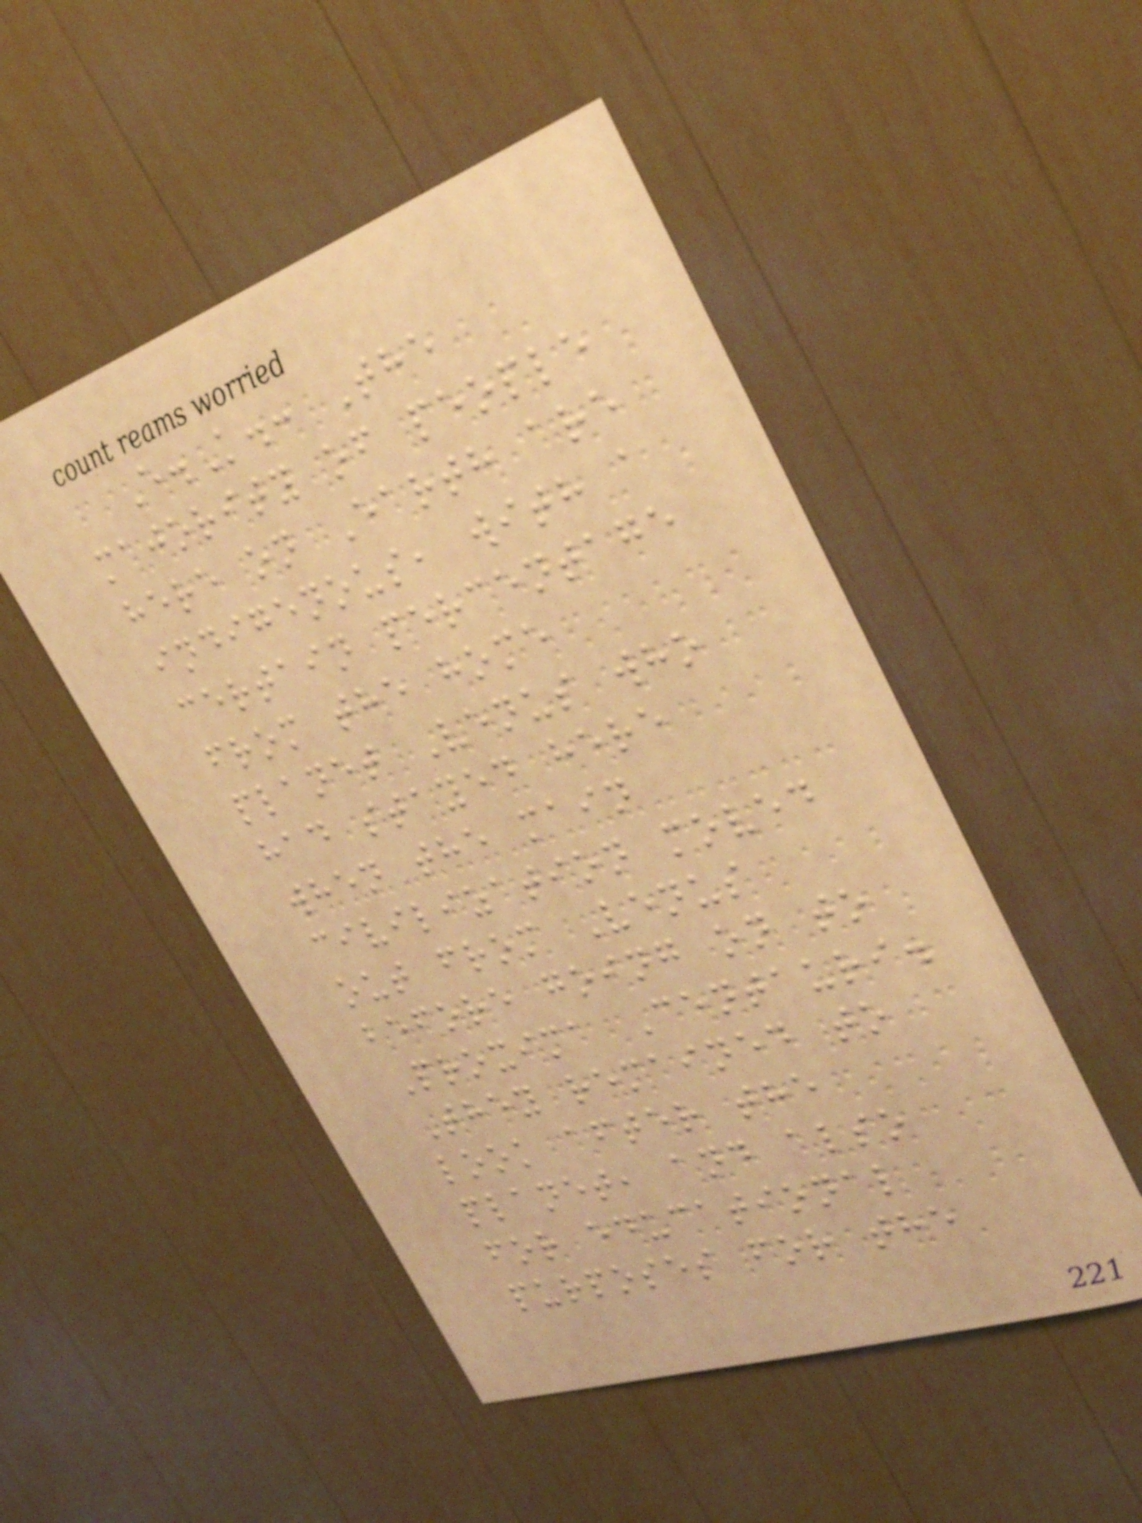E.K.: The
majority of people
here on Earth are
indigenous, with a
certain percentage
from the home
planet Venus who
had stayed here
when the main
civilization moved
out from Venus
before going on to
Proxima Centauri.
They remained to
look after the
planet, and also
for educational
purposes for the
